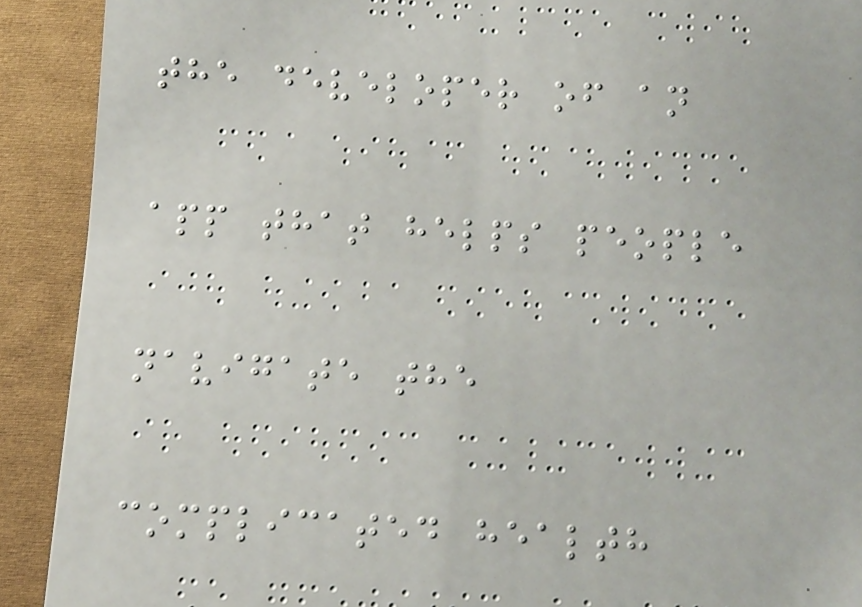the developer of an
app that helps people
navigate the
complicated health
